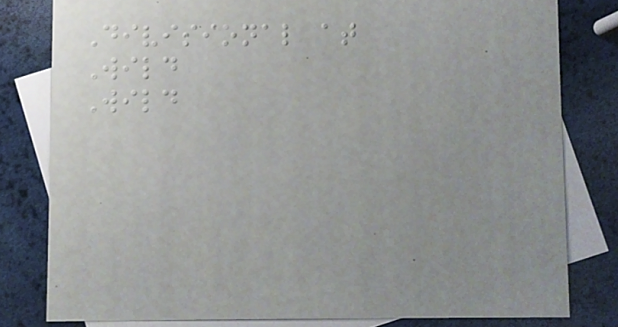Divisional at
Wild
Wild
